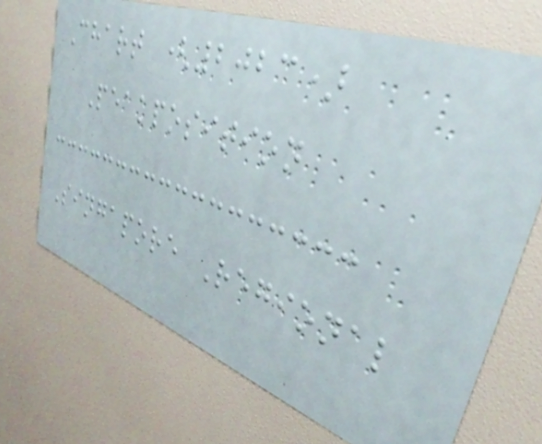Chart (2023)
Peakposition
Singapore Regional
